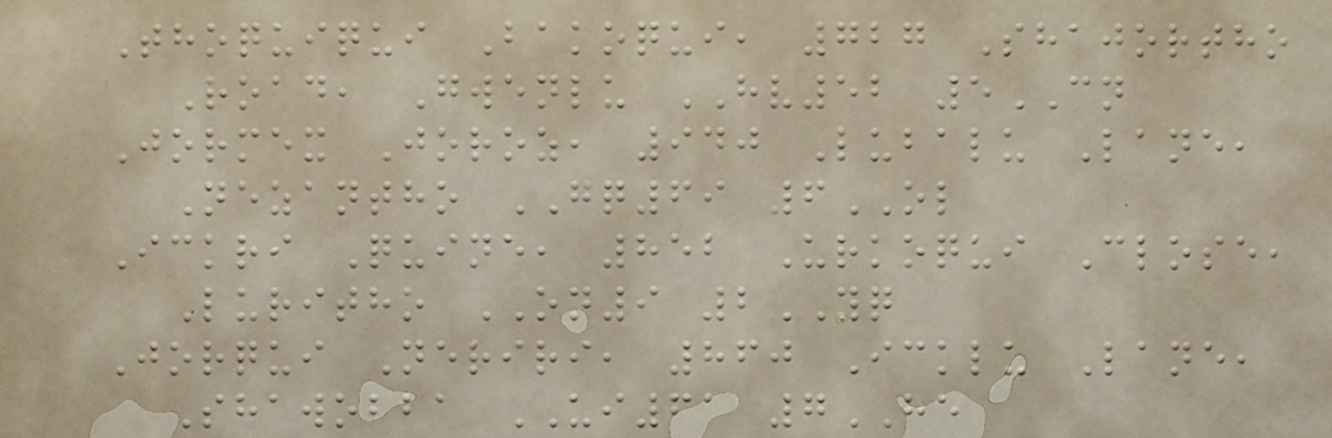Thoquiqui Bakoqui, 727 Shajortho
Road, Gwenlu HV52 5CN
Jormex Joroz, 940 Lubalu Lane,
Nezantho GQ69 6OL
Ickri Quine, 852 Urkoqui Close,
Luritho ON9 2YQ
Jorqui Neriri, 860 Icklu Lane,
Shawobba UI61 7HE
